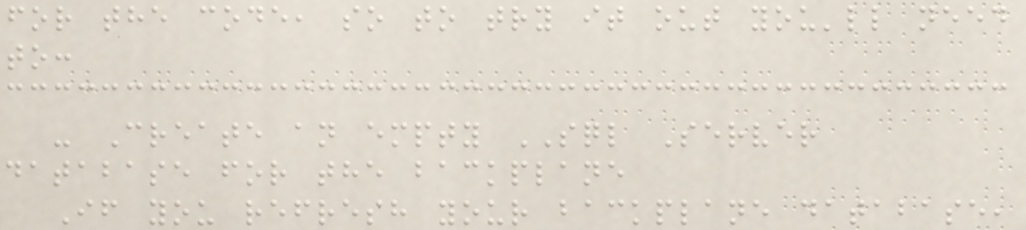for the code, so to try it out you'll need
to:
- Create an empty SQL Server
database for the backplane
If you refresh your backplane database,
